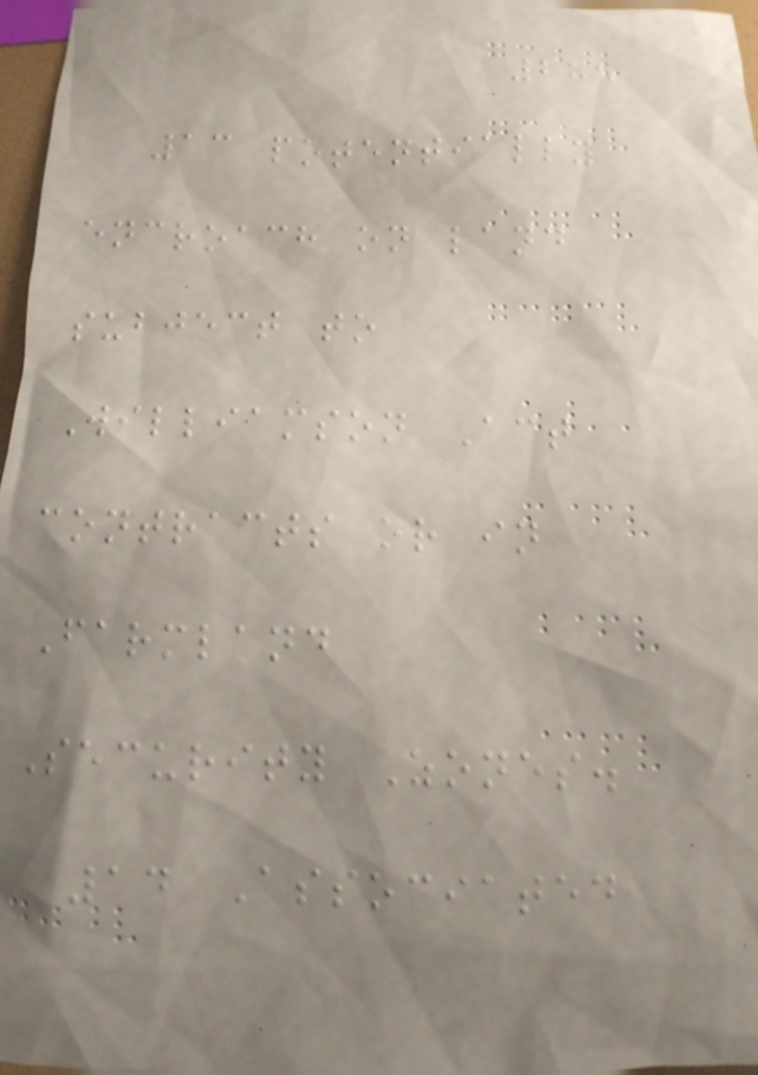285
13 potentially
encroach on land
subject to
Williamson Act
contracts or in
Farmland
Security Zones.
14 Associated
